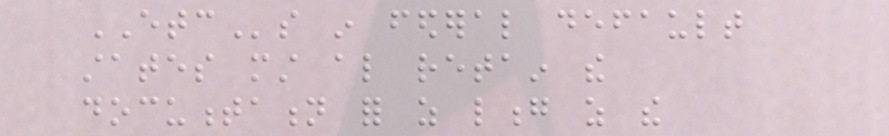ETCs in federal default
states must also retain the
documentation for as long as the
